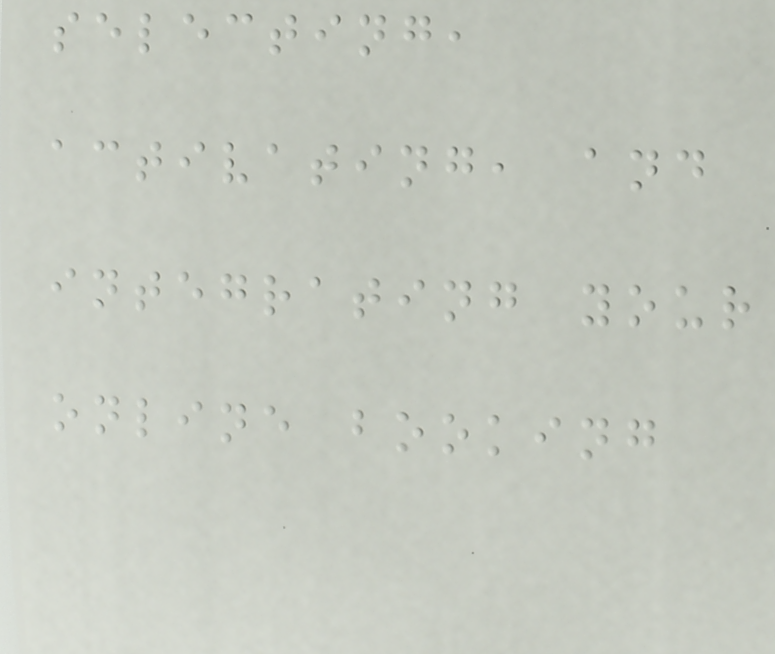selecting,
activating, and
integrating your
online booking
